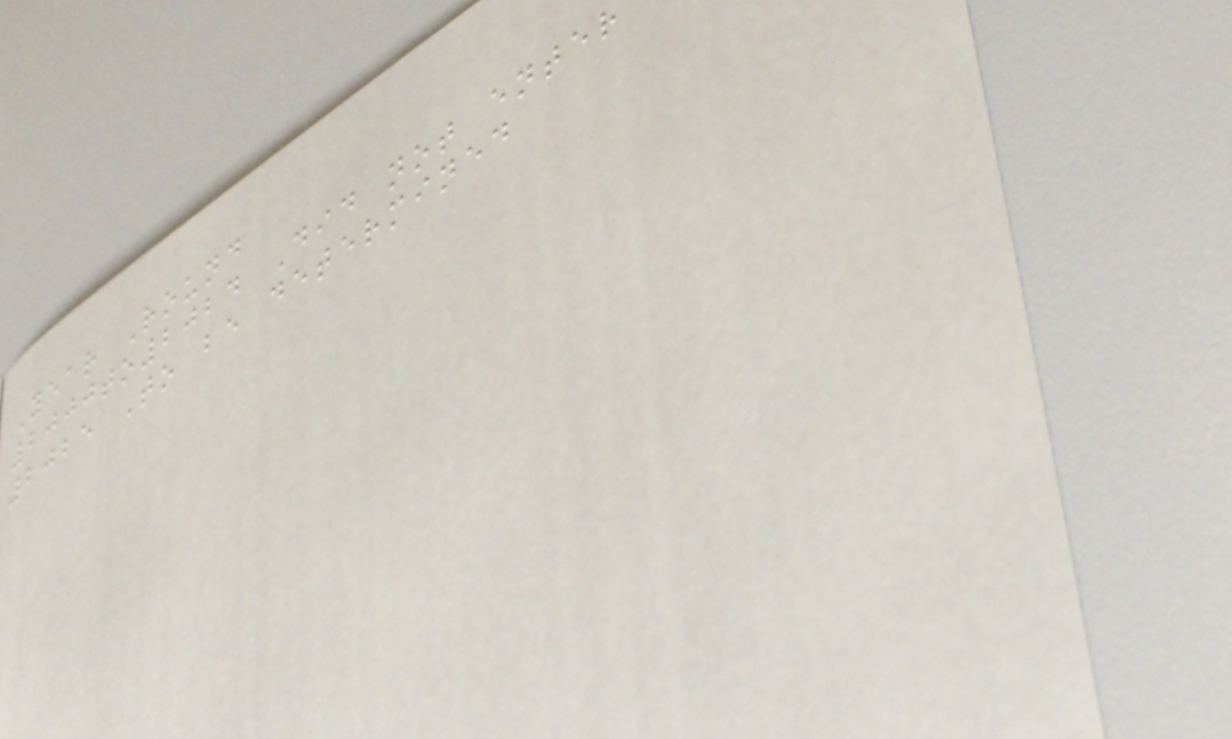Year Round
2000to2024 Did not enter
2025 To be determined
